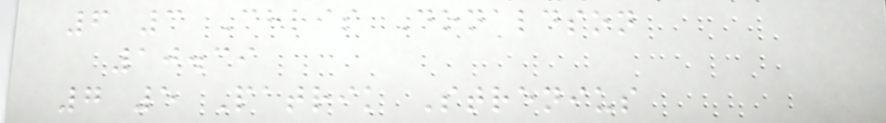6 3 Chris Donaldson
10.39
7 5 Patrik Strenius
